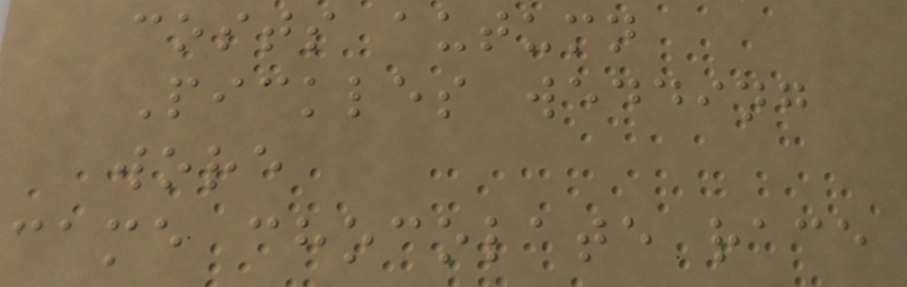costs autumn
Pickles wedding
wore
came chocolate race
